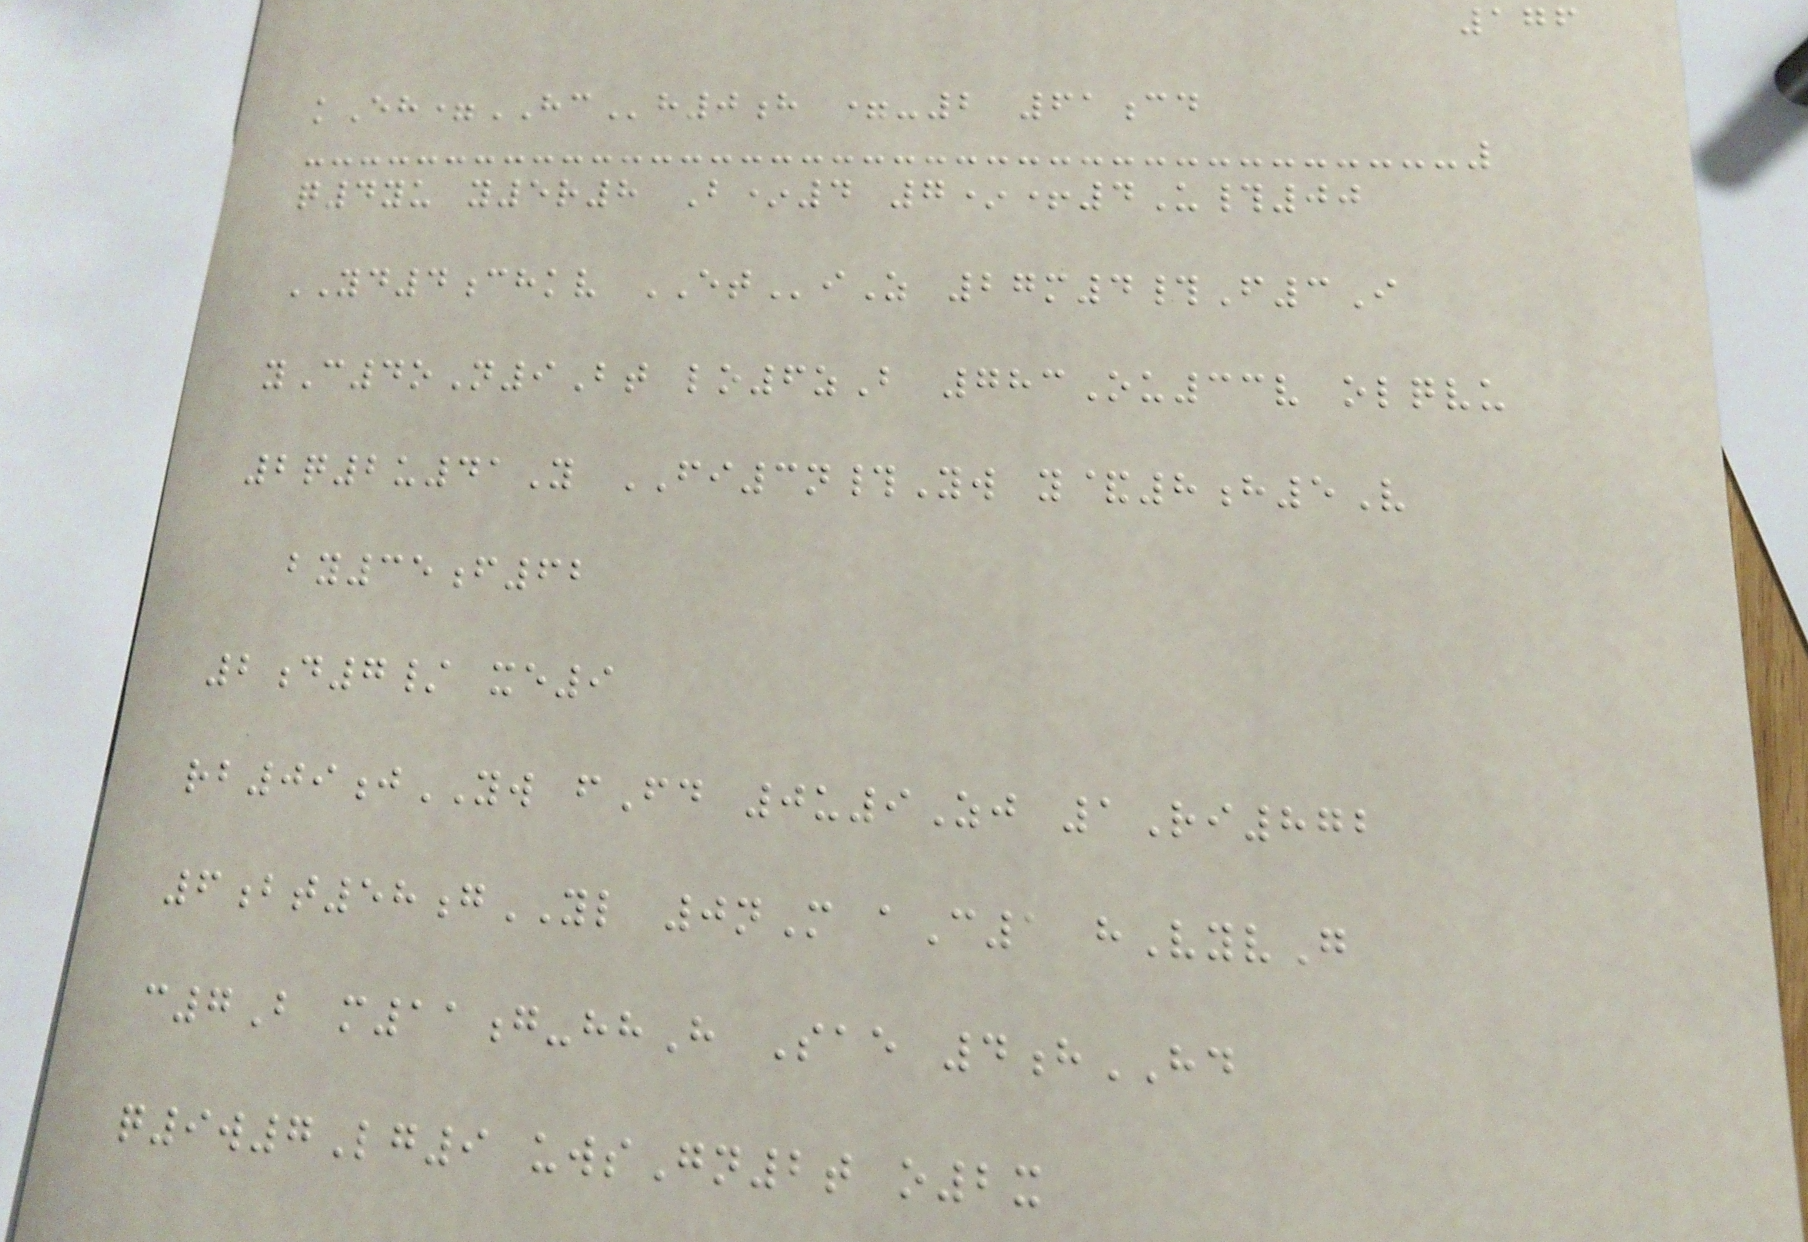176
kEh=HCh0h =-2 61cd
q4yu y5r8 B*4 7*+4U#00
YD4chkv ETiZ 27m4#F3I
yC4oN9Bt lo6zB 783Ou33v olqvu
2q2u41Y FI3n#Yw y&8h5V
by35f62
2d7/ xe9
rb09jYW fFd 0u9Zj 1Ri872
6bt58gYL 0nM aC1 hVyvG
c7B m11g-hhH Sae 4hHD
q9w7Lg9 uwsGn2t o2x
